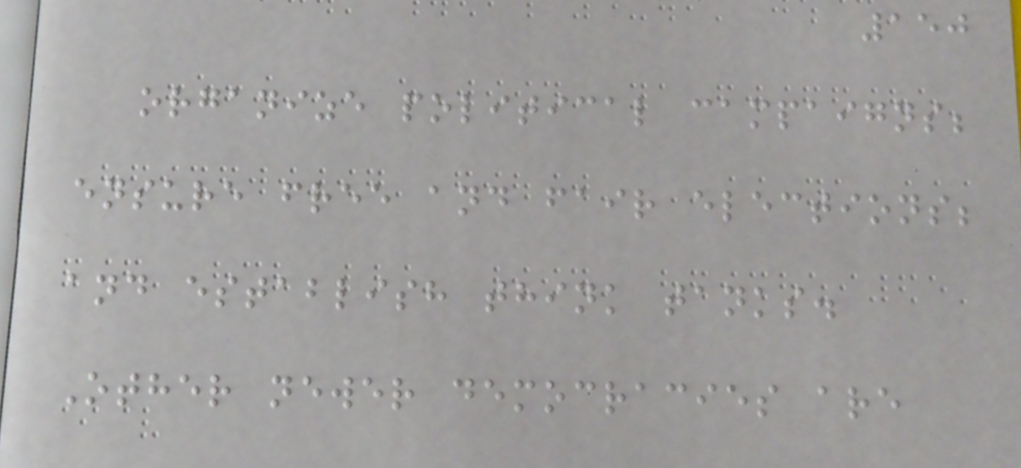150
organize political campaigns;
ensure free and fair elections;
and establish think tanks.
Other newer democracies are
